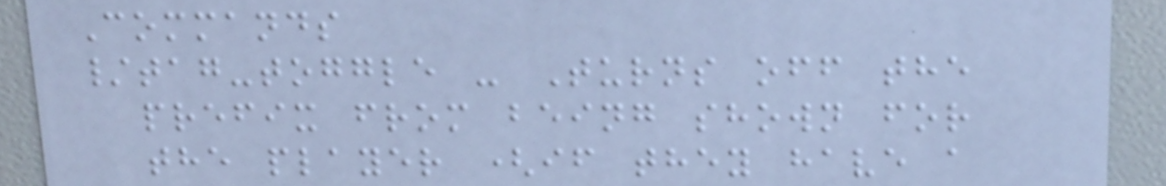Commands
/tag-toggle - Turns off the
prefix from being shown for
the player (if they have a
